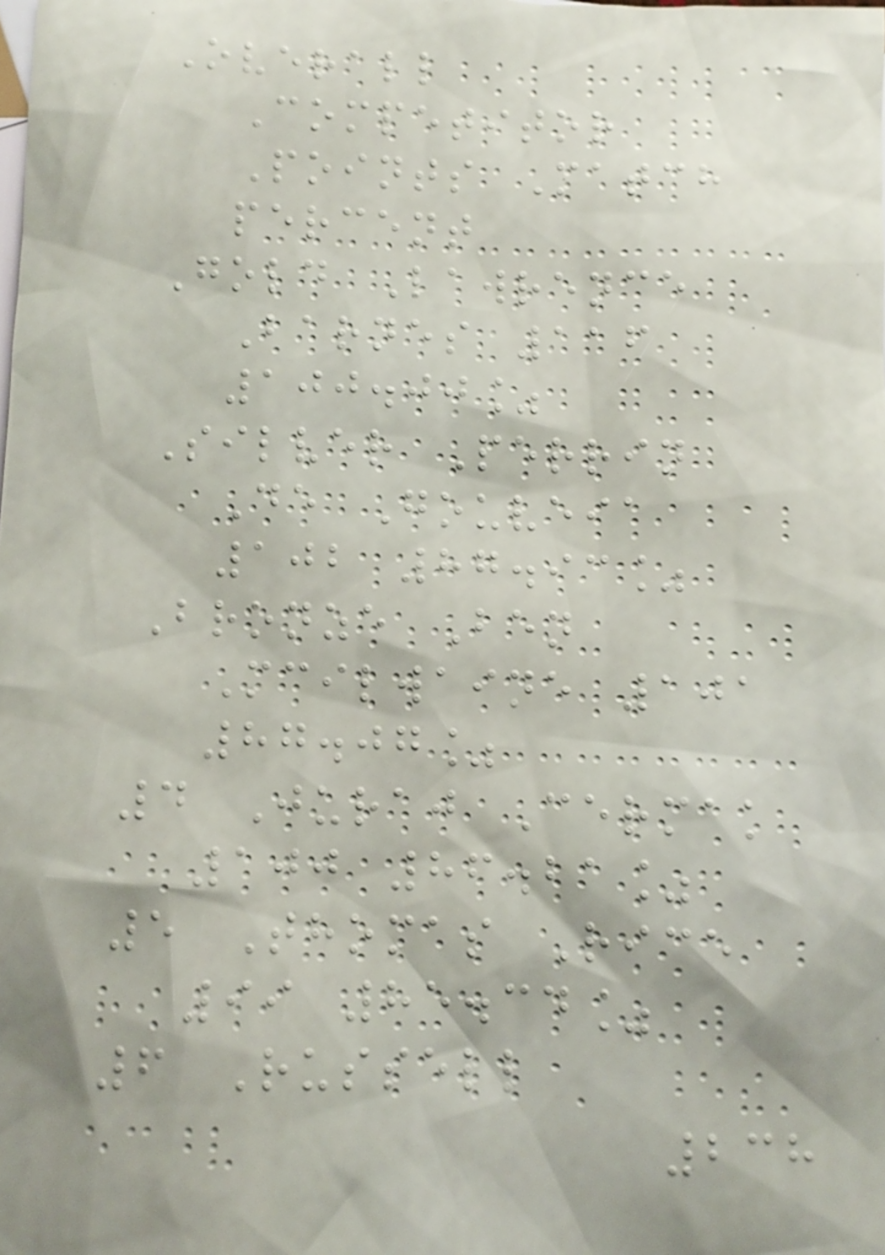Overall
Competitor
Points Match
percent
Gold Lawrence
Barnes 116
100.00%
Silver Perrin
De Gouveia
102 87.93%
Bronze Ben
Mcilwaine 101
87.07%
4 Juraj Cermak
100 86.21%
5 Thomas Rice
99 85.34%
6 Russell
238
